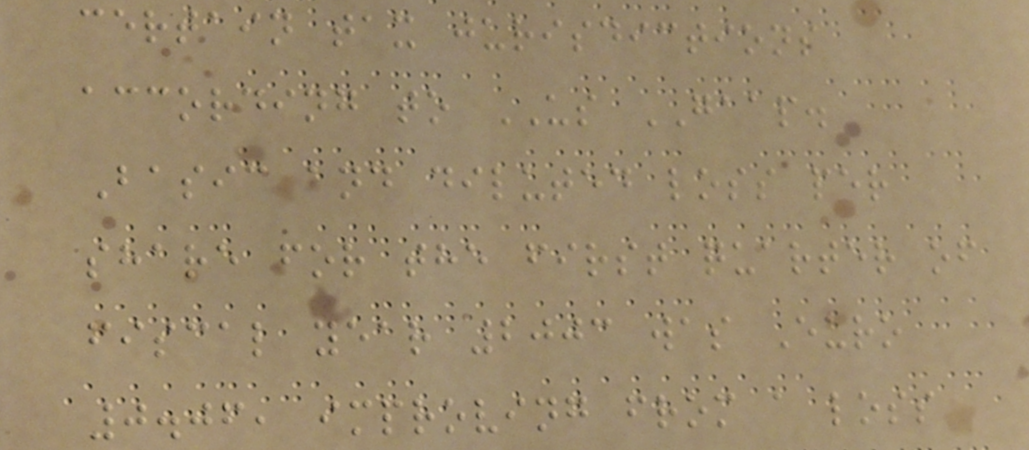certain tax jurisdictions
according to US GAAP.
Basic and diluted loss per
share for the first quarter of
fiscal year 2003 was Euro
0.06, improving from a loss
